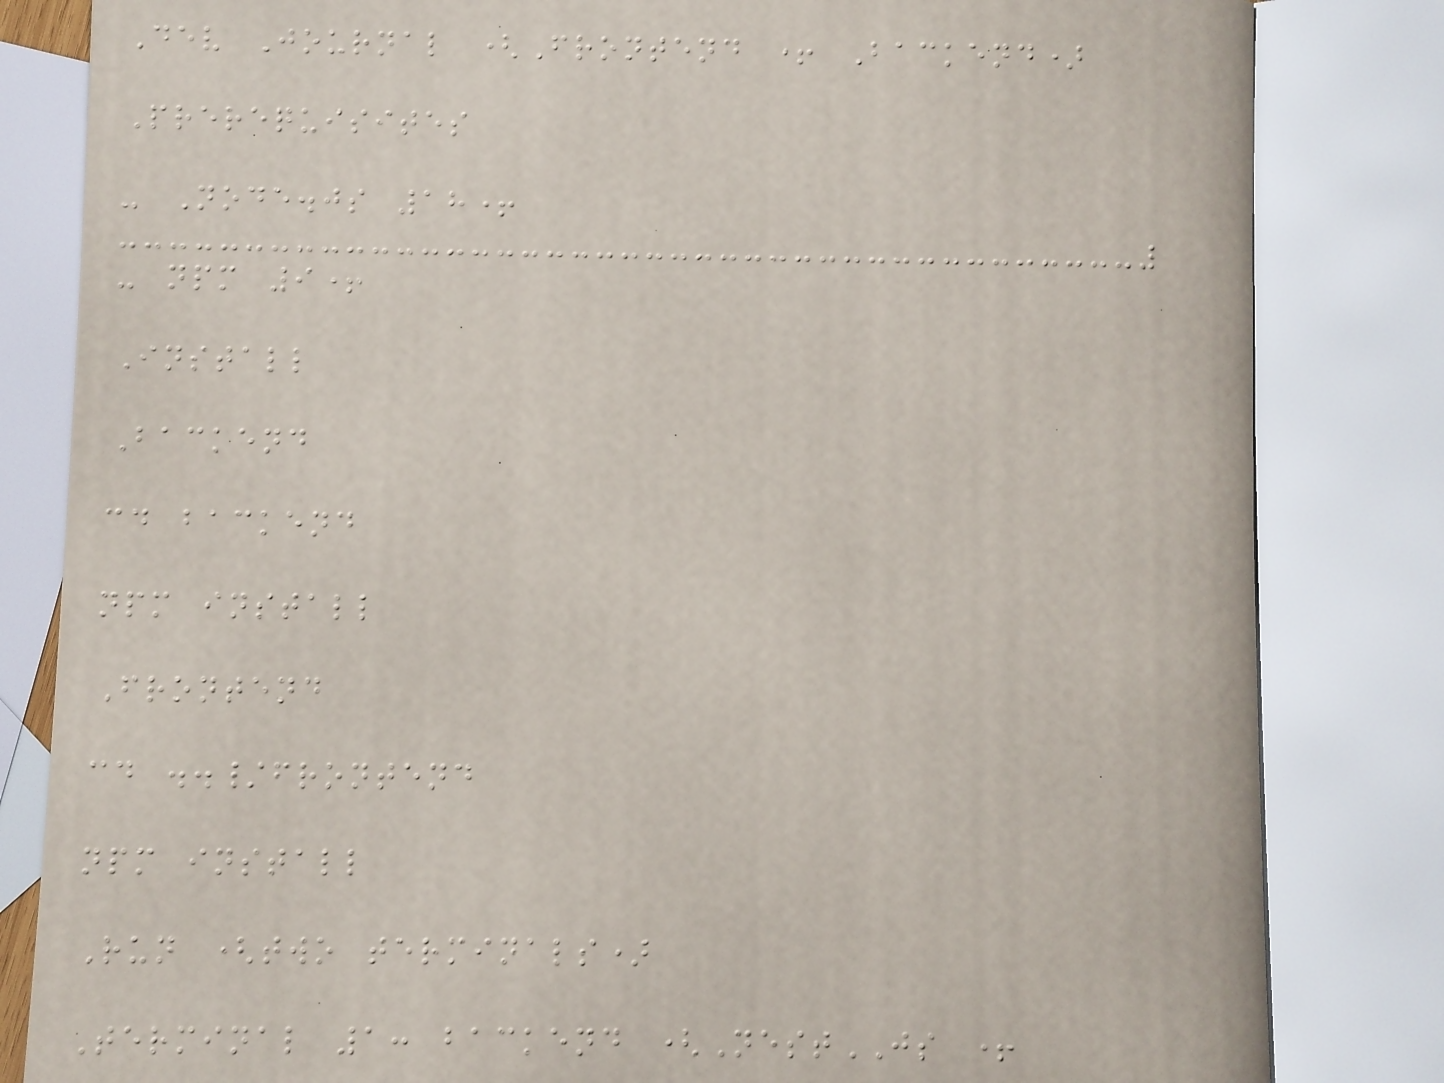Dev Journal (Frontend + Backend)
Prerequisites
- Node.js 18+
- npm 9+
Install
Backend
cd backend
npm install
Frontend
cd ../frontend
npm install
Run (two terminals)
Terminal 1: backend (NestJS +
